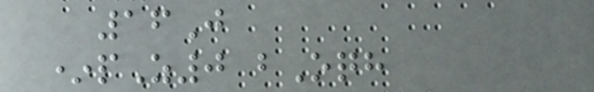16J
*pZ0 bOqh
